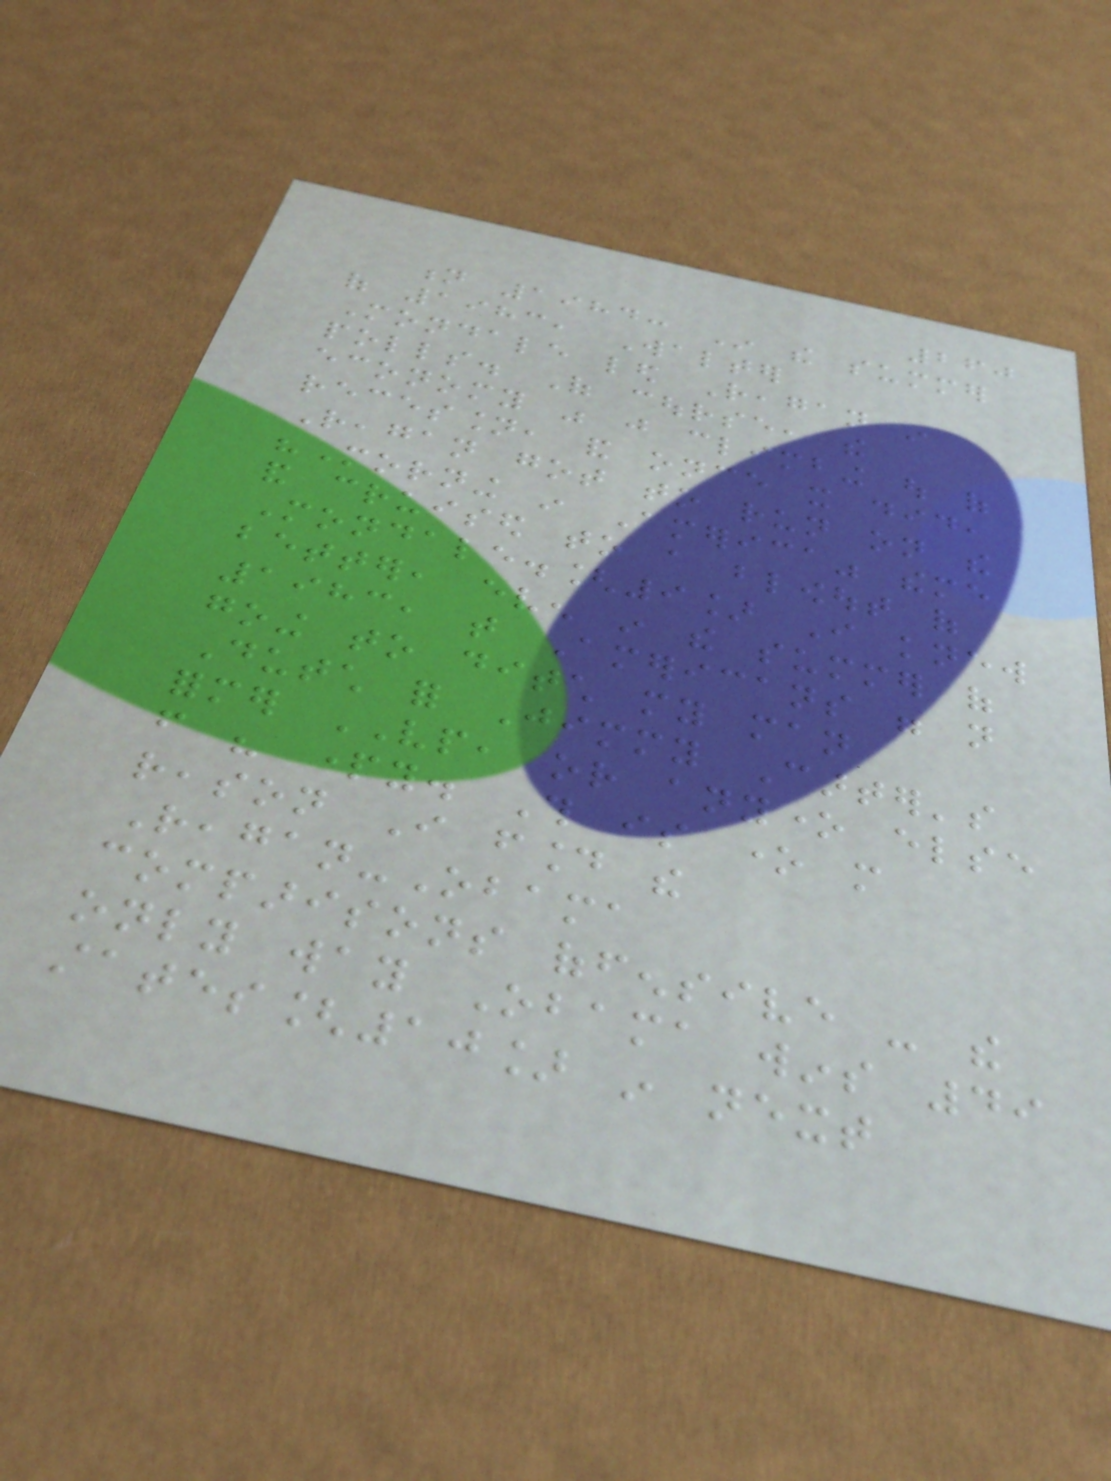260
n 1984: In the summer
of 1983, Walter
Mondale led Reagan in
polls. Of course, the
economy was just climbing out of
recession, and once it did,
Reagan got to run on the
"Morning in America" theme
and cruised to a blowout of
Mondale.[9] I knew
better, even in the summer of
1983, that Americans were not
going to ditch my man
Dutch for Jimmy Carter's
former VP, or anyone else
from his party. This is one more
reason I found the
Reagan-Obama
comparisons offensive - the
only way Obama wins 49
states[10] in next
